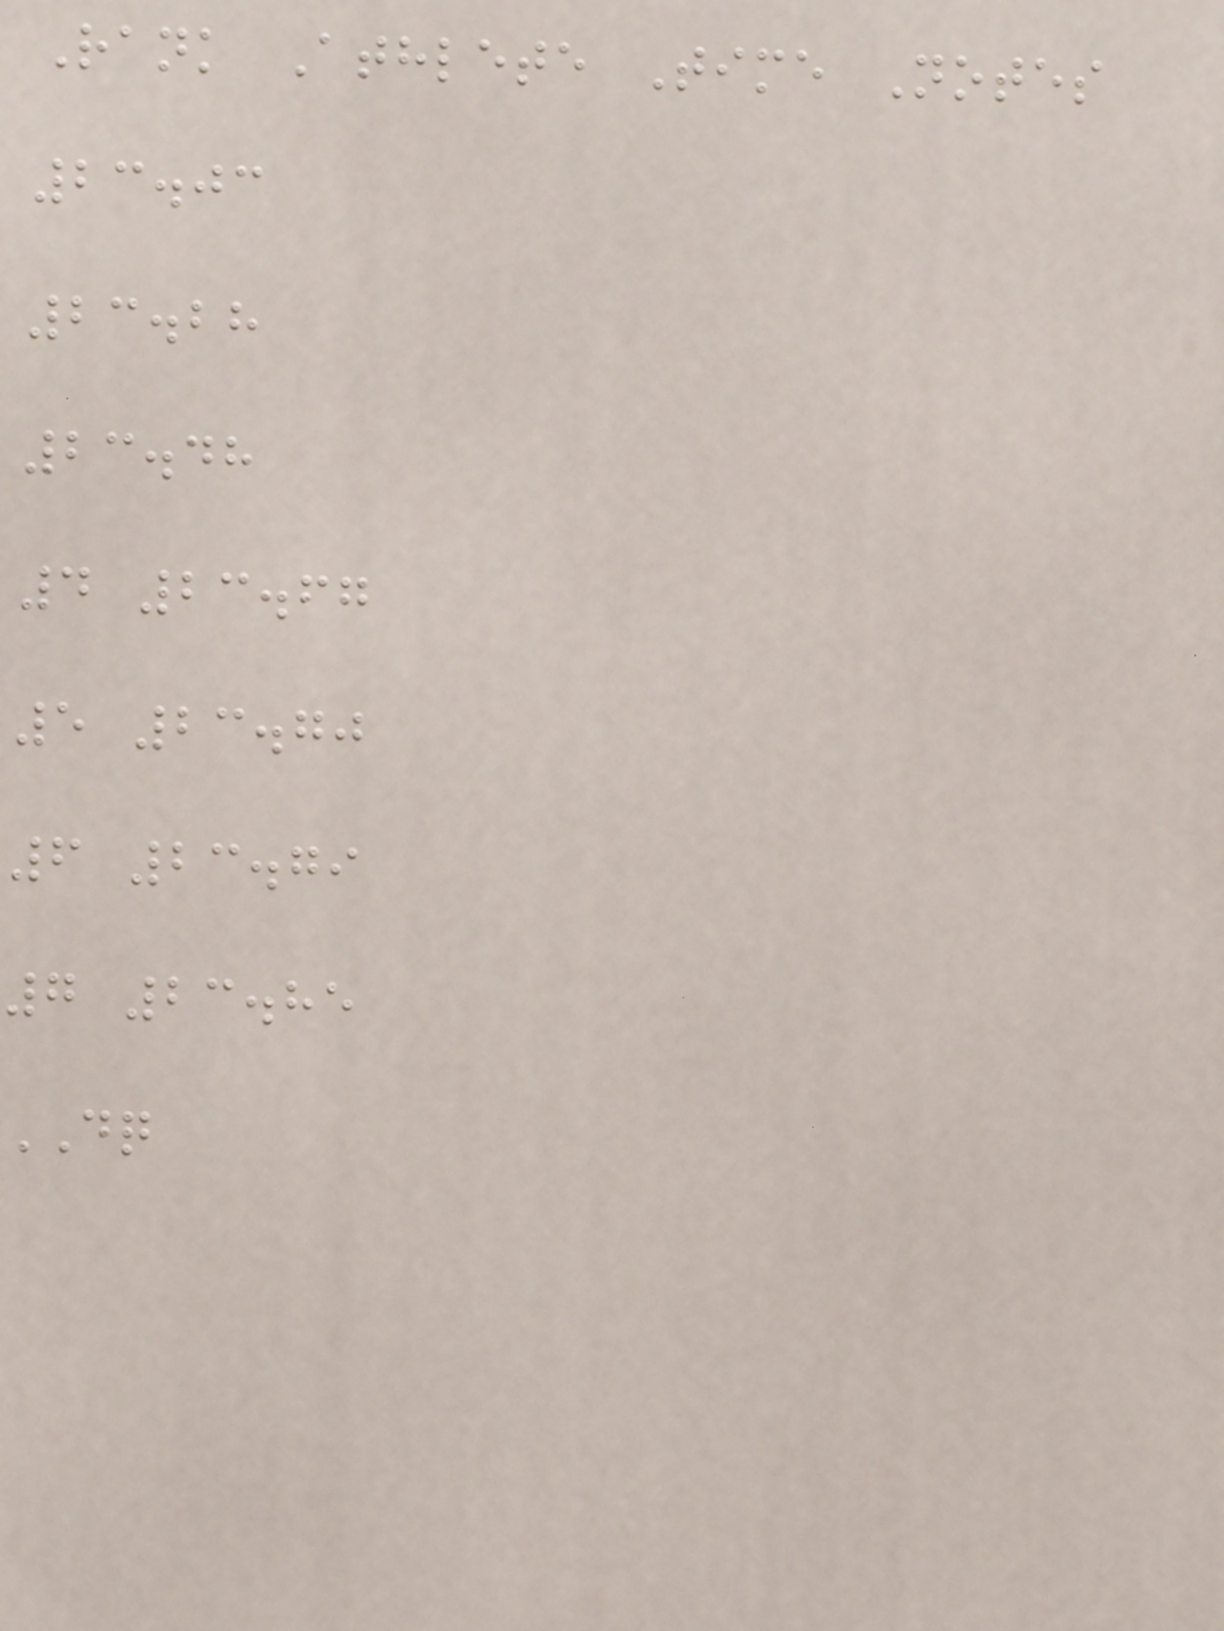Rank Athlete Time Notes
23.03
23.28
23.48
4 23.67
5 23.70
6 23.79
7 23.85
